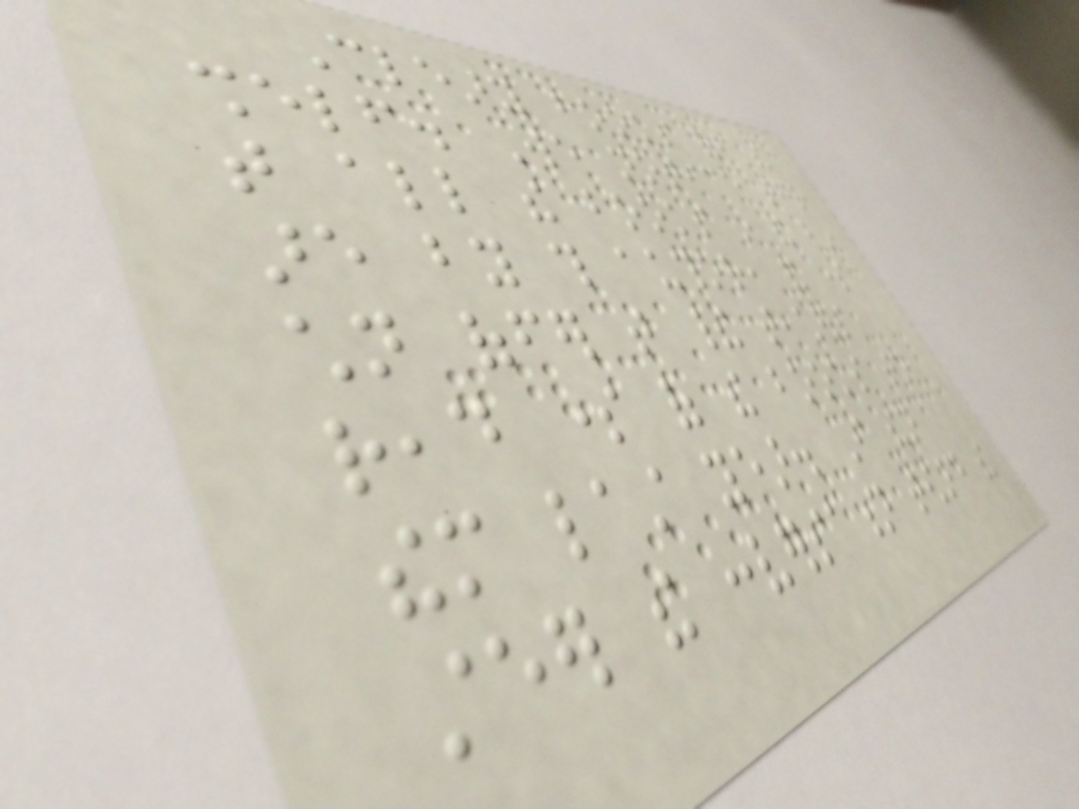Cleary books off the
shelf. We notice together
that all the books in the bin
are by this author, and some
children offer that their teachers
read some of the books to
them last year. I then
steer the conversation toward the
